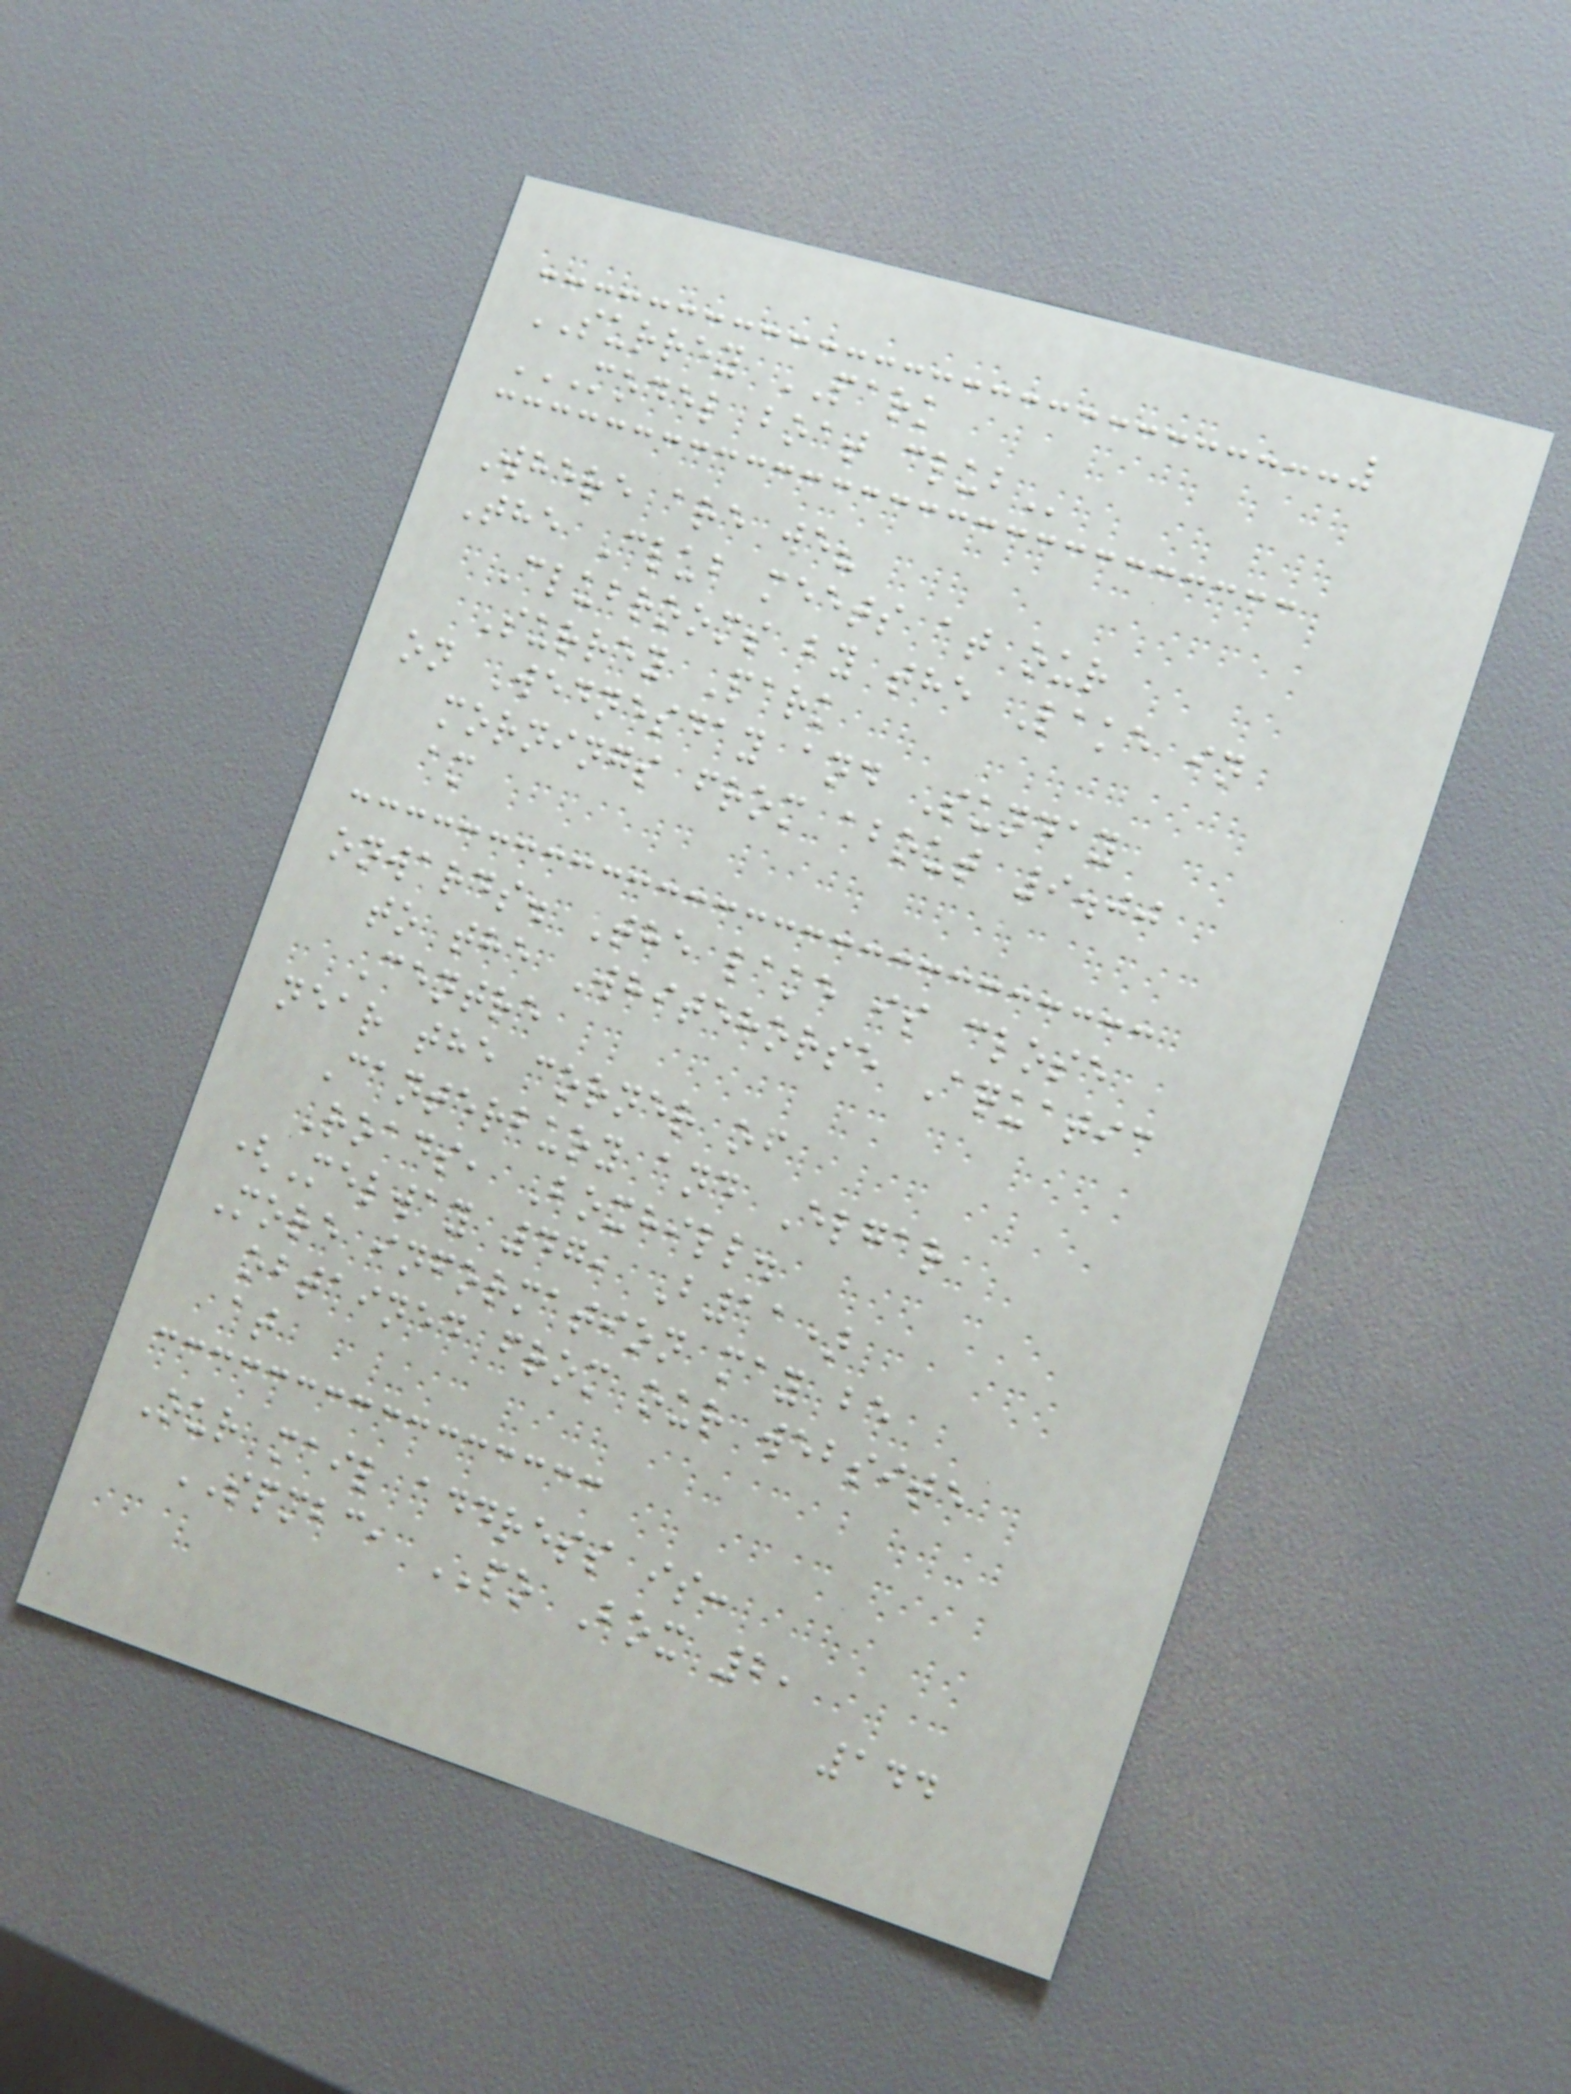SURREY PARK
MODEL BOAT CLUB
Where are we?
The Club meets at our
Clubrooms by the Lake in
Surrey Park
on Wednesday and Sunday
mornings from about 9.00
am
onwards. The lake is close
to the Whitehorse Aquatic
Centre
near the corner of
Canterbury and Elgar
Roads, Boxhill.
(Melway 47, B11)
More information may be
obtained from our website
at
Our mail address is:
SPMBC, PO Box 2,
144
